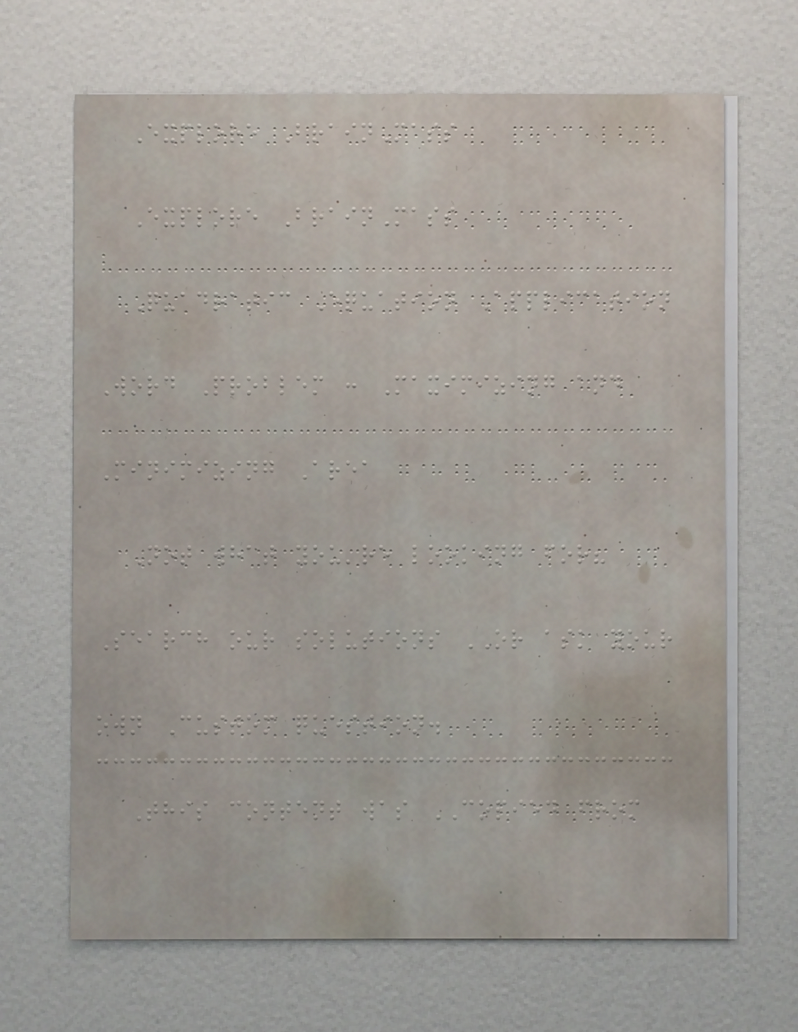Explore BrainMass
Explore BrainMass
Quadratic Equation Application
Word Problem : Maximizing and
Minimizing Area
Not what you're looking for?
Search our solutions OR ask your
own Custom question.
This content was COPIED from
